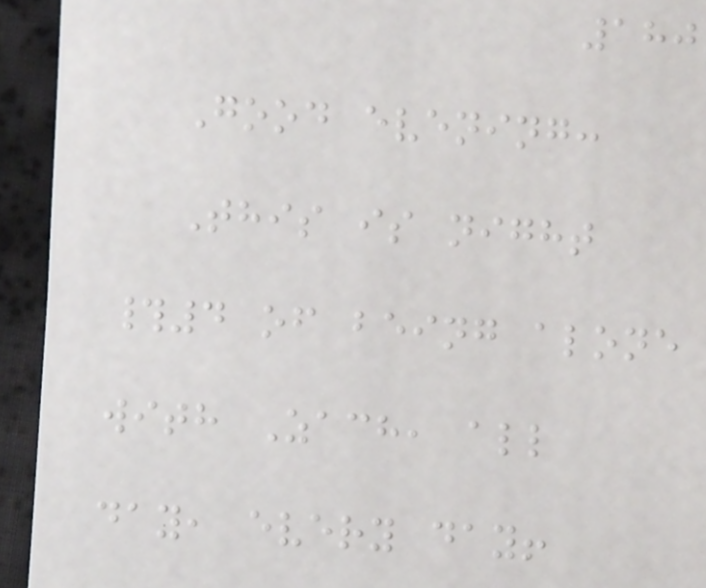180
Good evening:
This is night
#4 of being alone
with Zach, all
day, every day!
